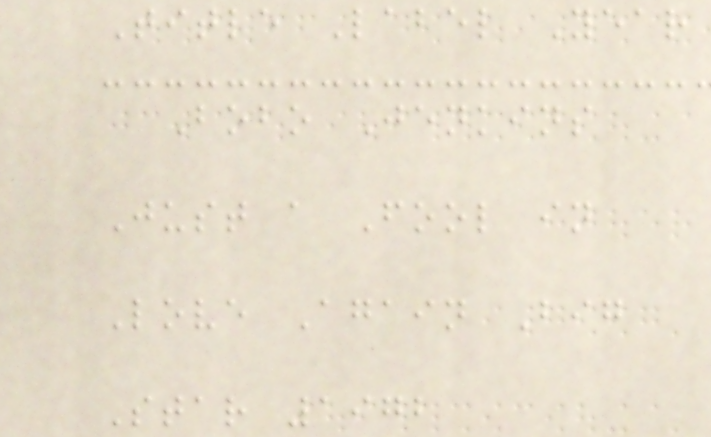Title Label Year
Bobo Jenkins
Just a Fool in
Love Again Big
Star 1972
